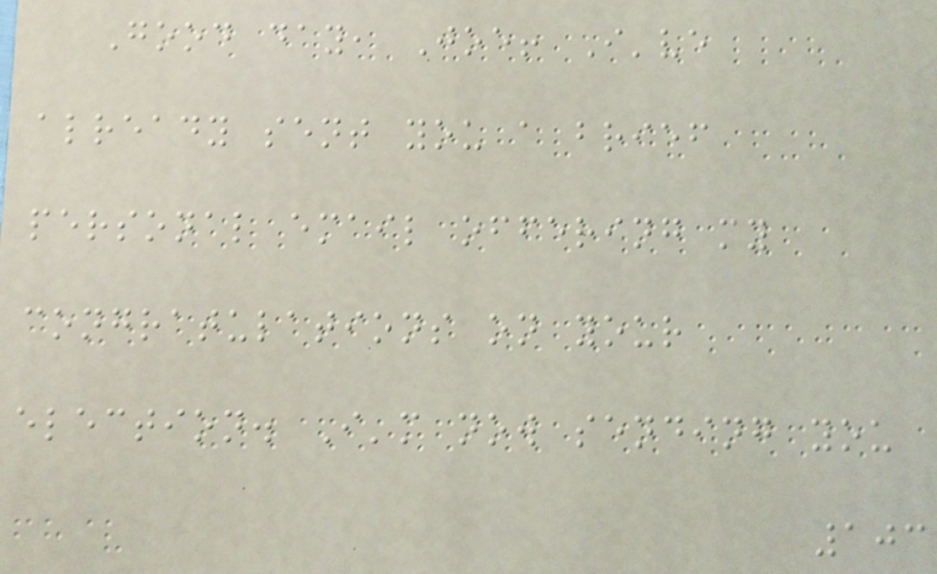Good day, Joe! I've
already sent you a brief
personal email offering my
congratulations on your
election. I'm now sending you
103
